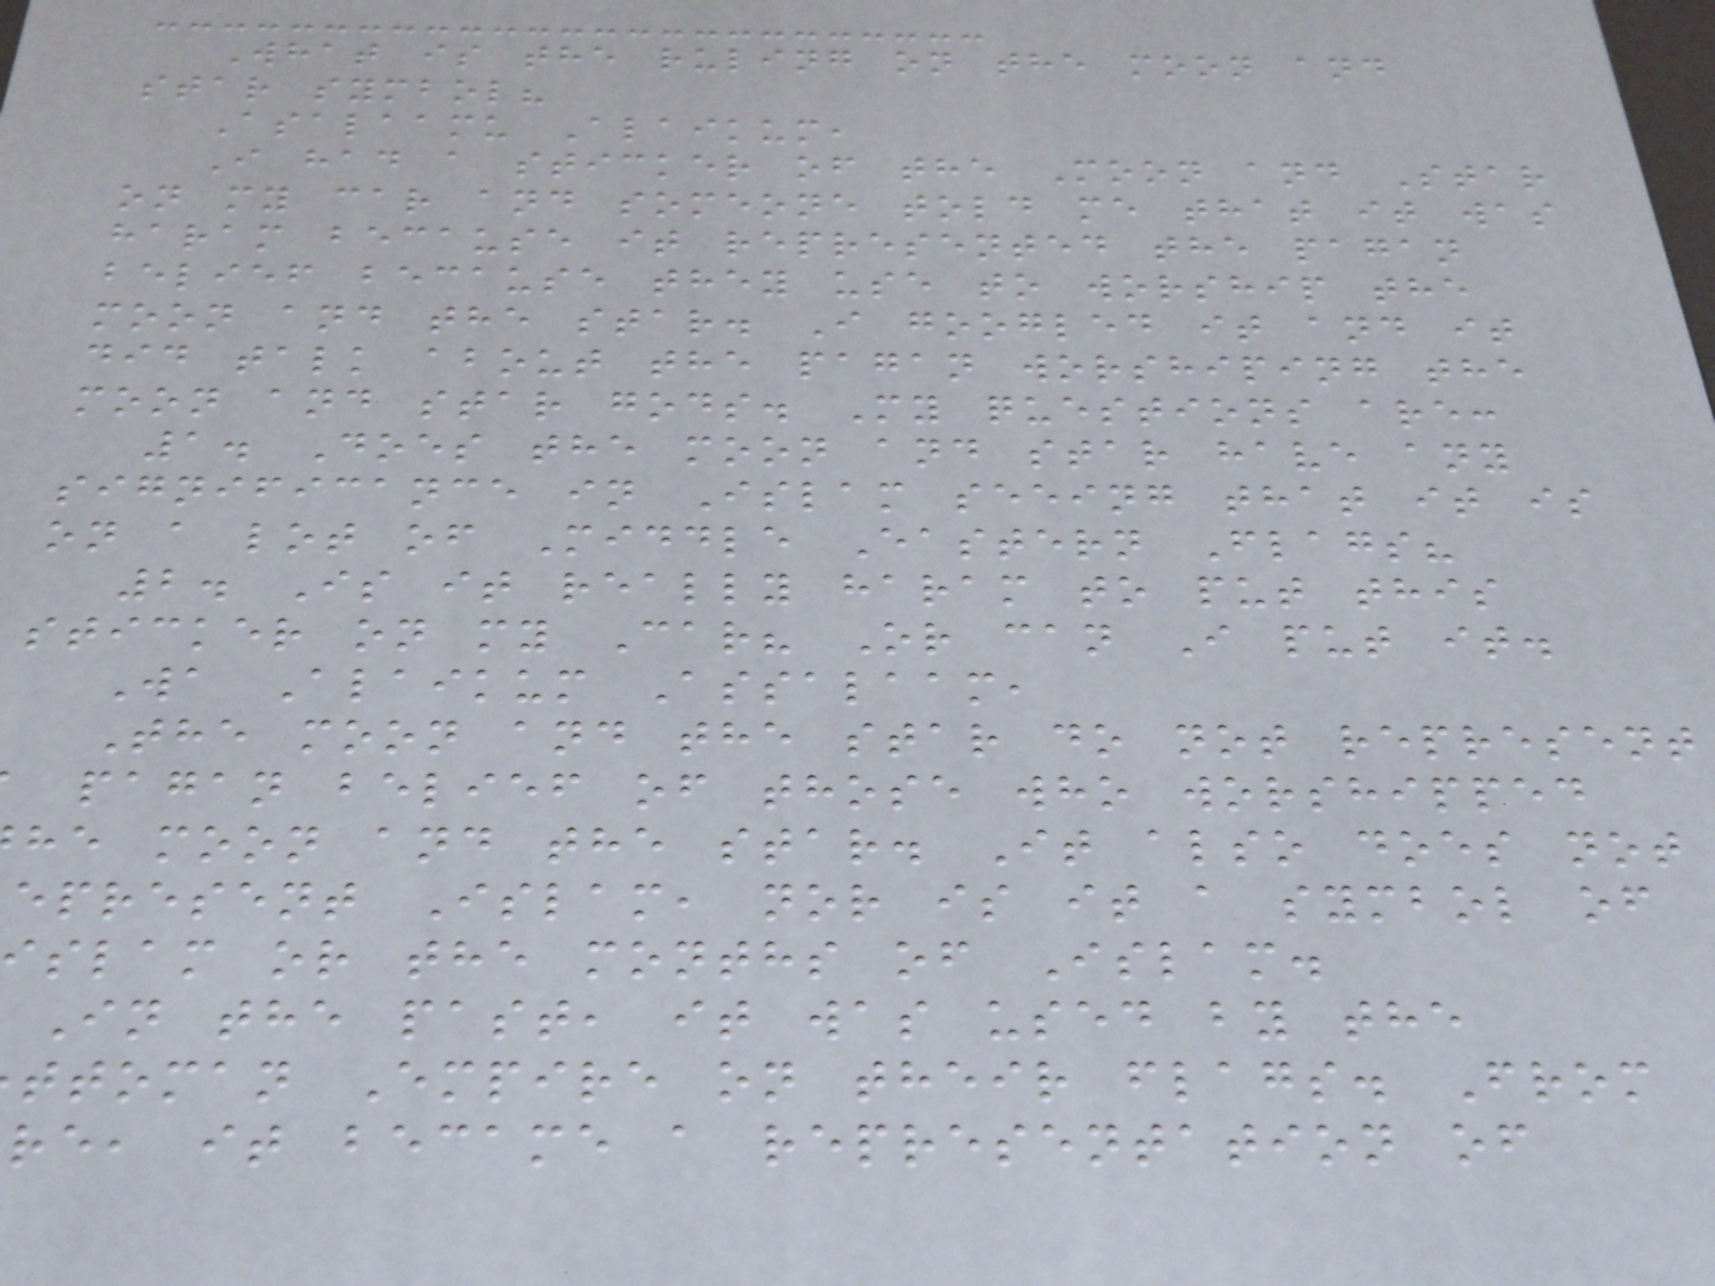What is the ruling on the moon and
star symbol?
Asalaamu Alaikum,
I had a sticker of the Moon and Star
on my car and someone told me that it was
haram because it represented the pagan
belief because they use to worship the
moon and the star. I googled it and it
did talk about the pagan worshiping the
moon and star gods. My questions are:
1. Does the moon and star have any
significance in Islam seeing that it is
on a lot of Middle Eastern Flags?
2. Is it really haram to put this
sticker on my Car? Or can I put it.
Wa Alaikum Assalaam,
The moon and the star do not represent
pagan belief of those who worshipped
he moon and the star. It also does not
epresent Islam, nor is it a symbol of
slam or the months of Islam.
In the past, it was used by the
ttoman Empire on their flags. From
re, it became a representation of
